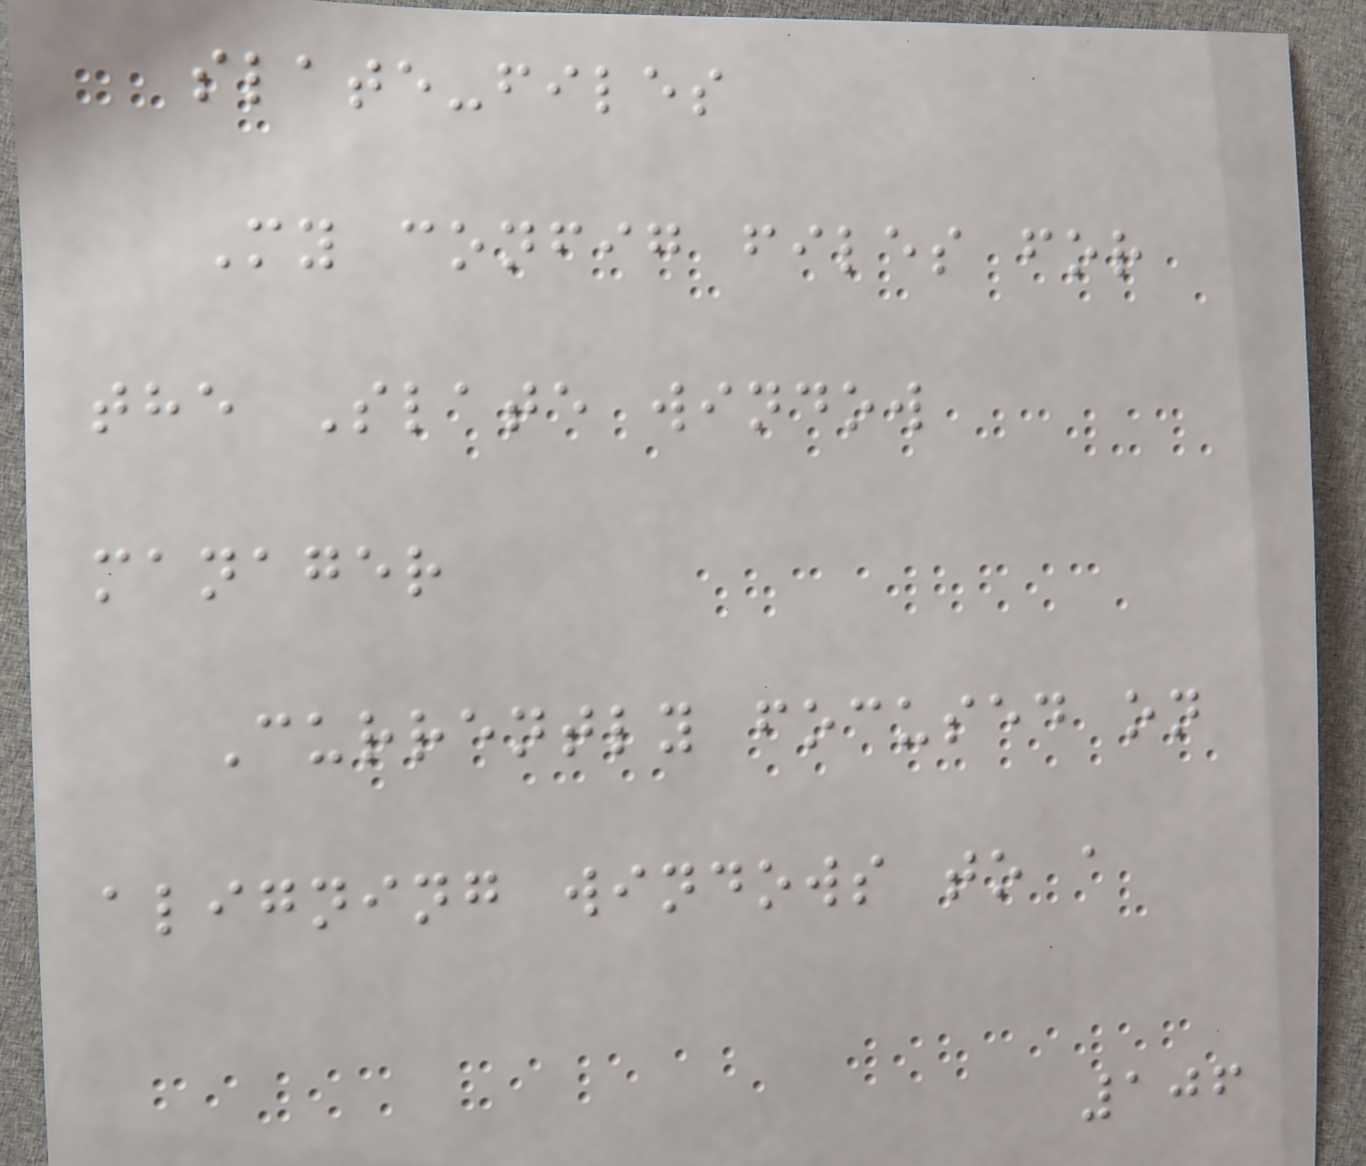slate-files
My config files for
the Slate window
manager
Currently focused on
aligning windows to a
106
